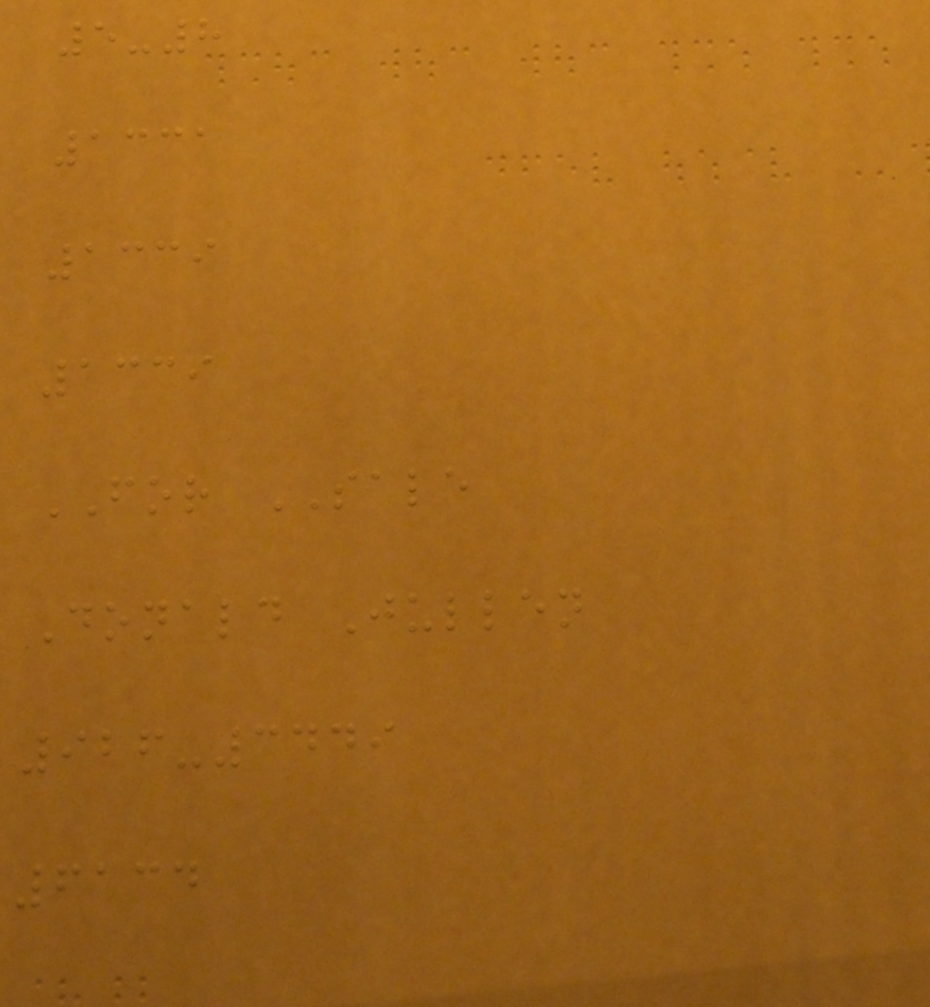5-8
1331
1339
1339
FOR SALE
Donald Jullen
926-3449
6134
